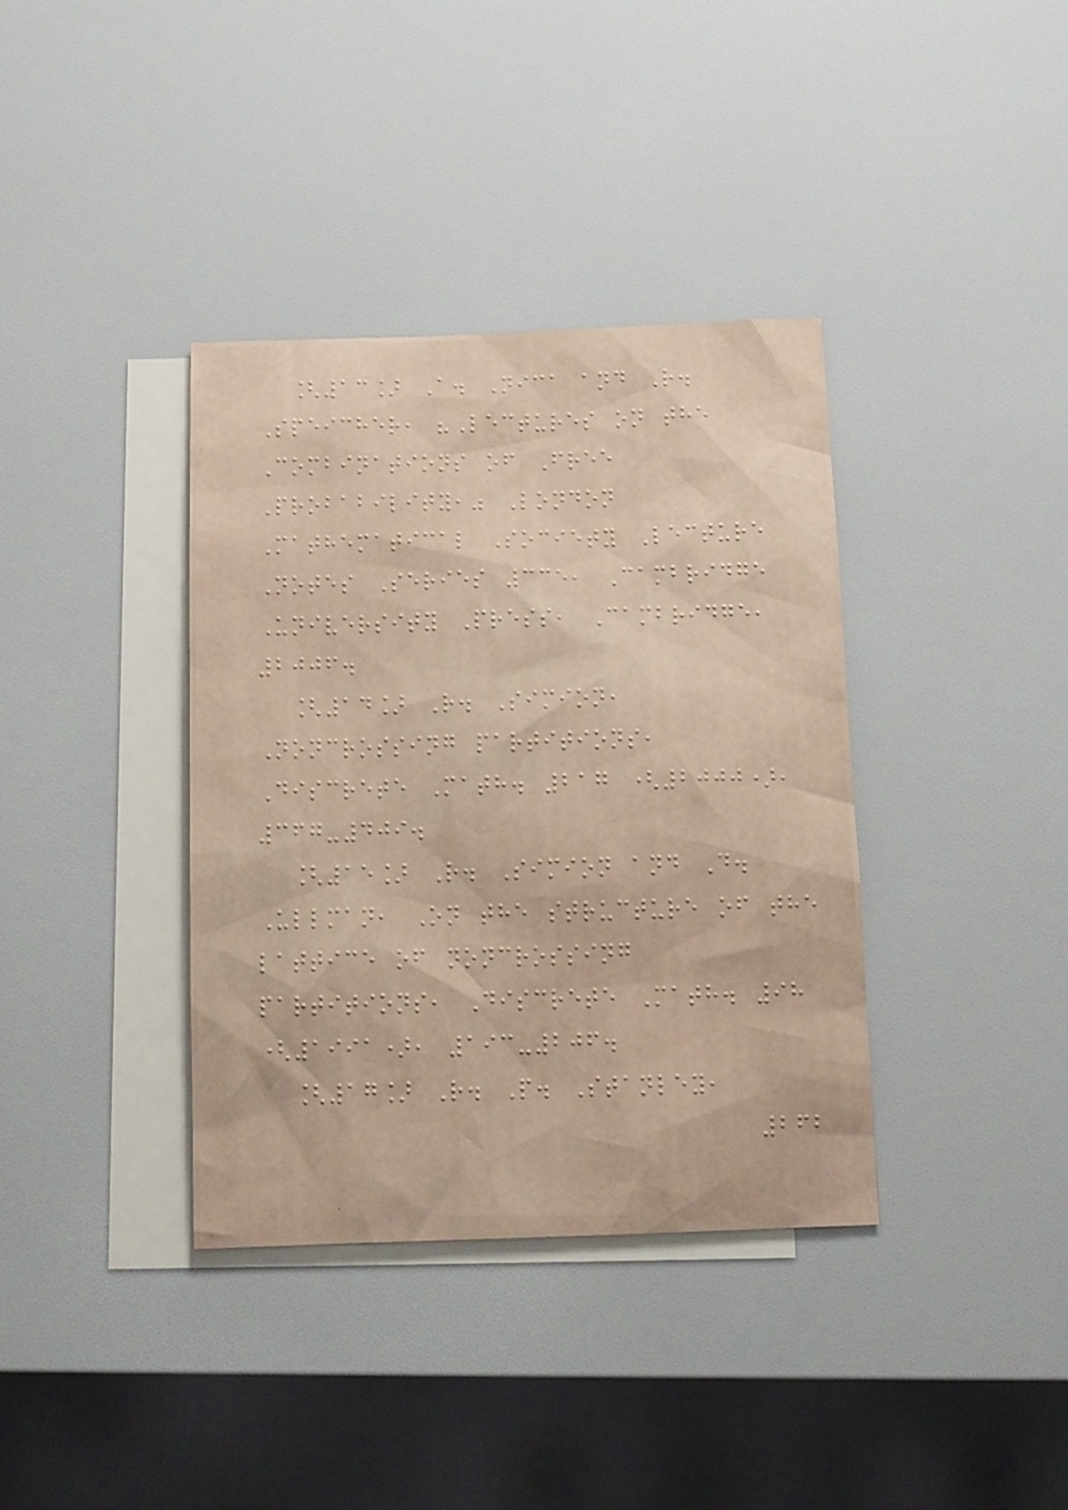[13] A. Nica and R.
Speicher, "Lectures on the
Combinations of Free
Probability," London
Mathematical Society Lecture
Notes Series 335, Cambridge
University Press, Cambridge,
2006.
[14] R. Simion,
Noncrossing partitions,
Discrete Math. 217 (2000),
367-409.
[15] R. Simion and D.
Ullman, On the structure of the
lattice of noncrossing
partitions, Discrete Math. 98
(1991), 193-206.
[17] R. P. Stanley,
262
